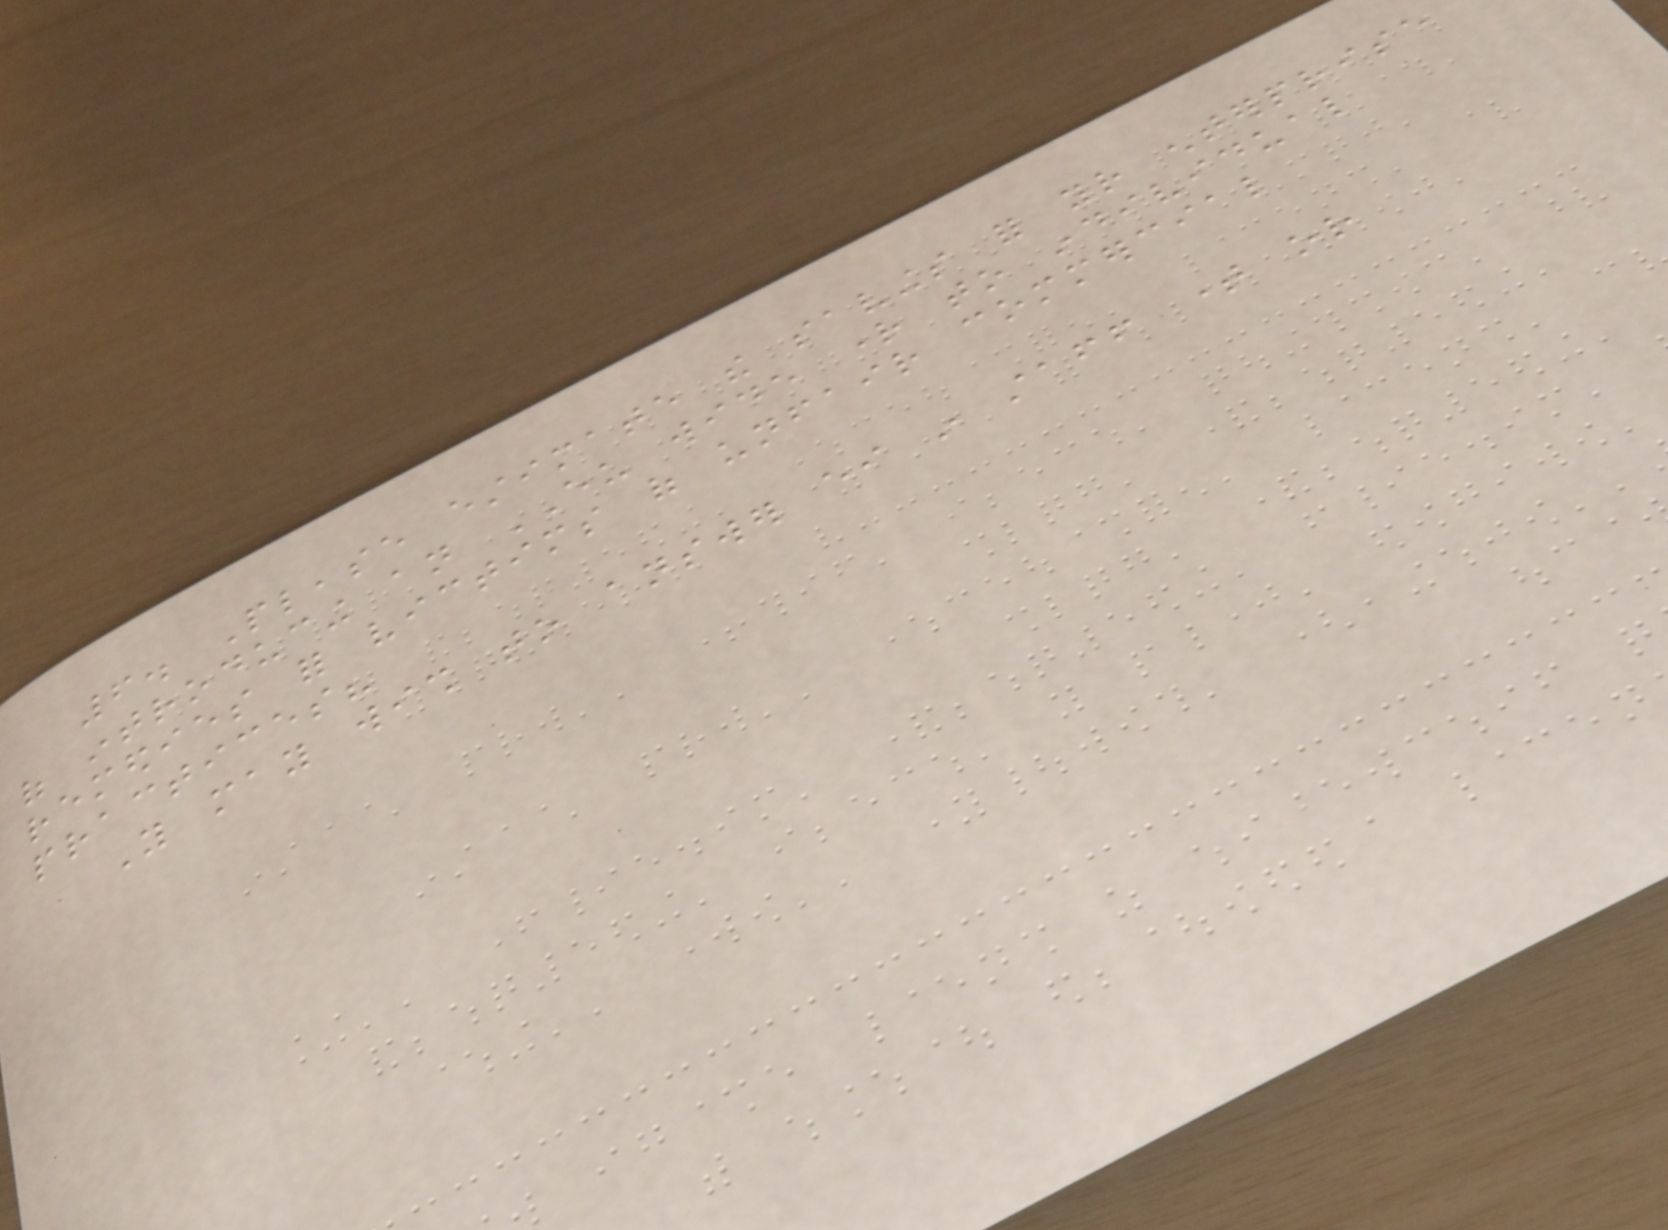6. Please estimate the savings for your enterprise
of introducing an EU wide right to individual
remedies for victims of unfair commercial
practices?
You may wish to answer either in staff time or
